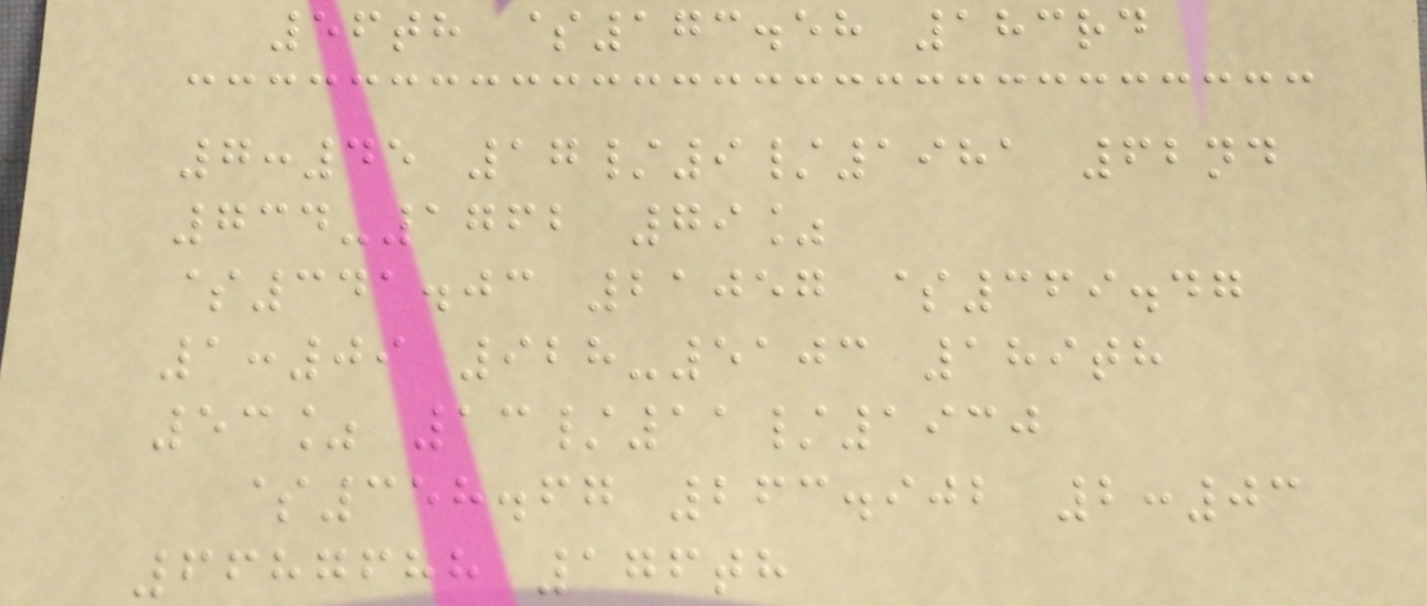56th $173.58 183rd
7:45 17/9/1981 62nd
734-1762 79%
$341.03 21057 $369.47
1:09 928-5103 189th
53% 13/11/1930
$358.67 263.902 2:03
6687688 176th
